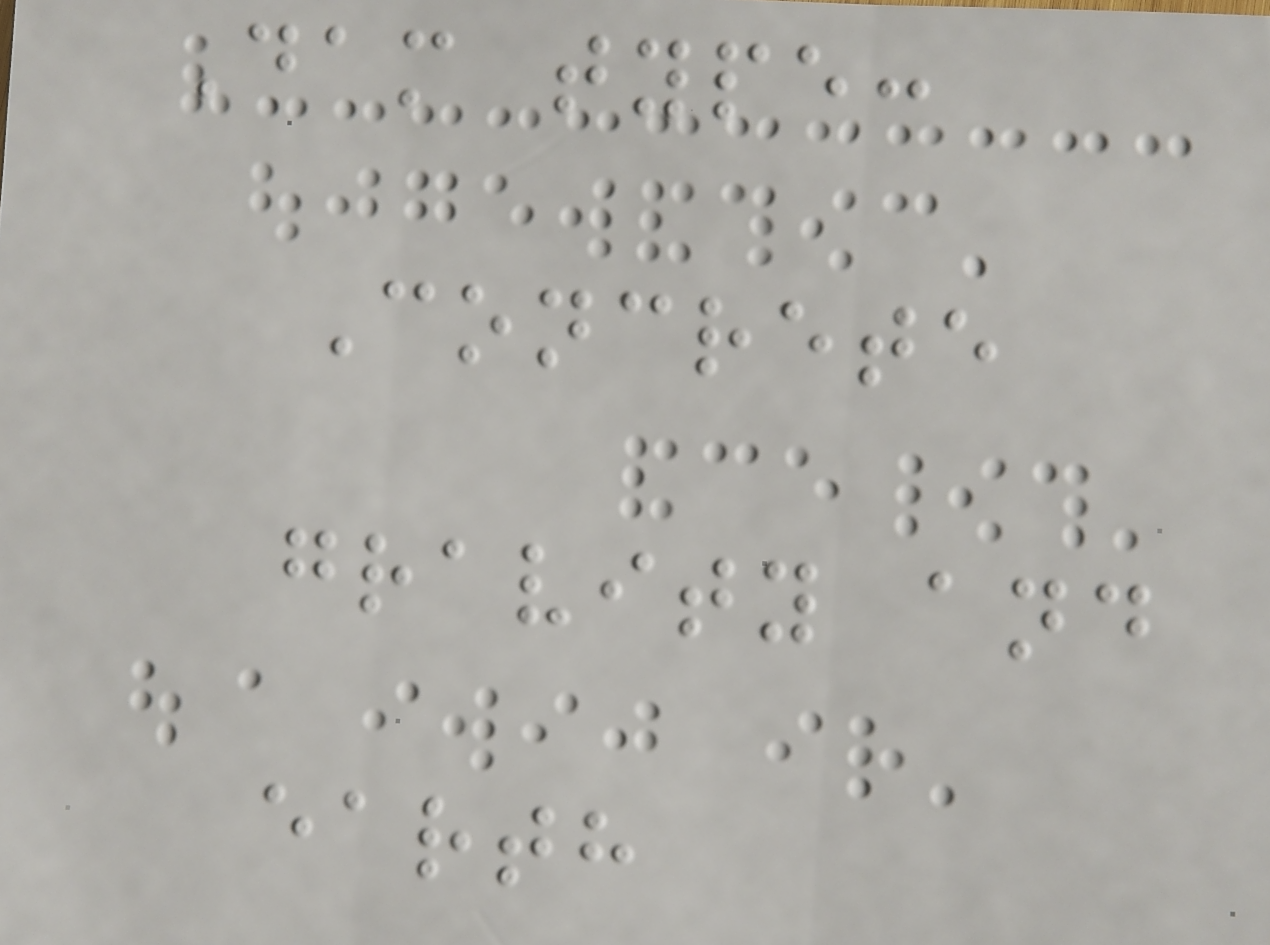Dam type:
Concrete
gravity and
earth
